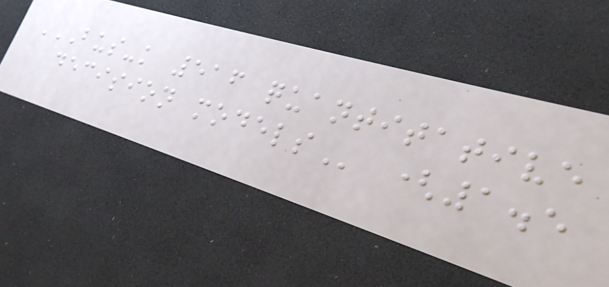BUS-K 516 QUANTITATIVE
DECISION MODELS (1.5
